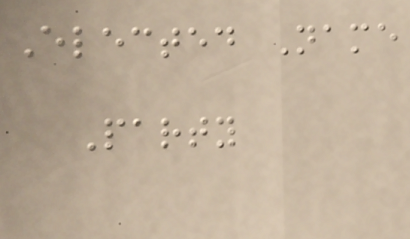Elected Name
Party
